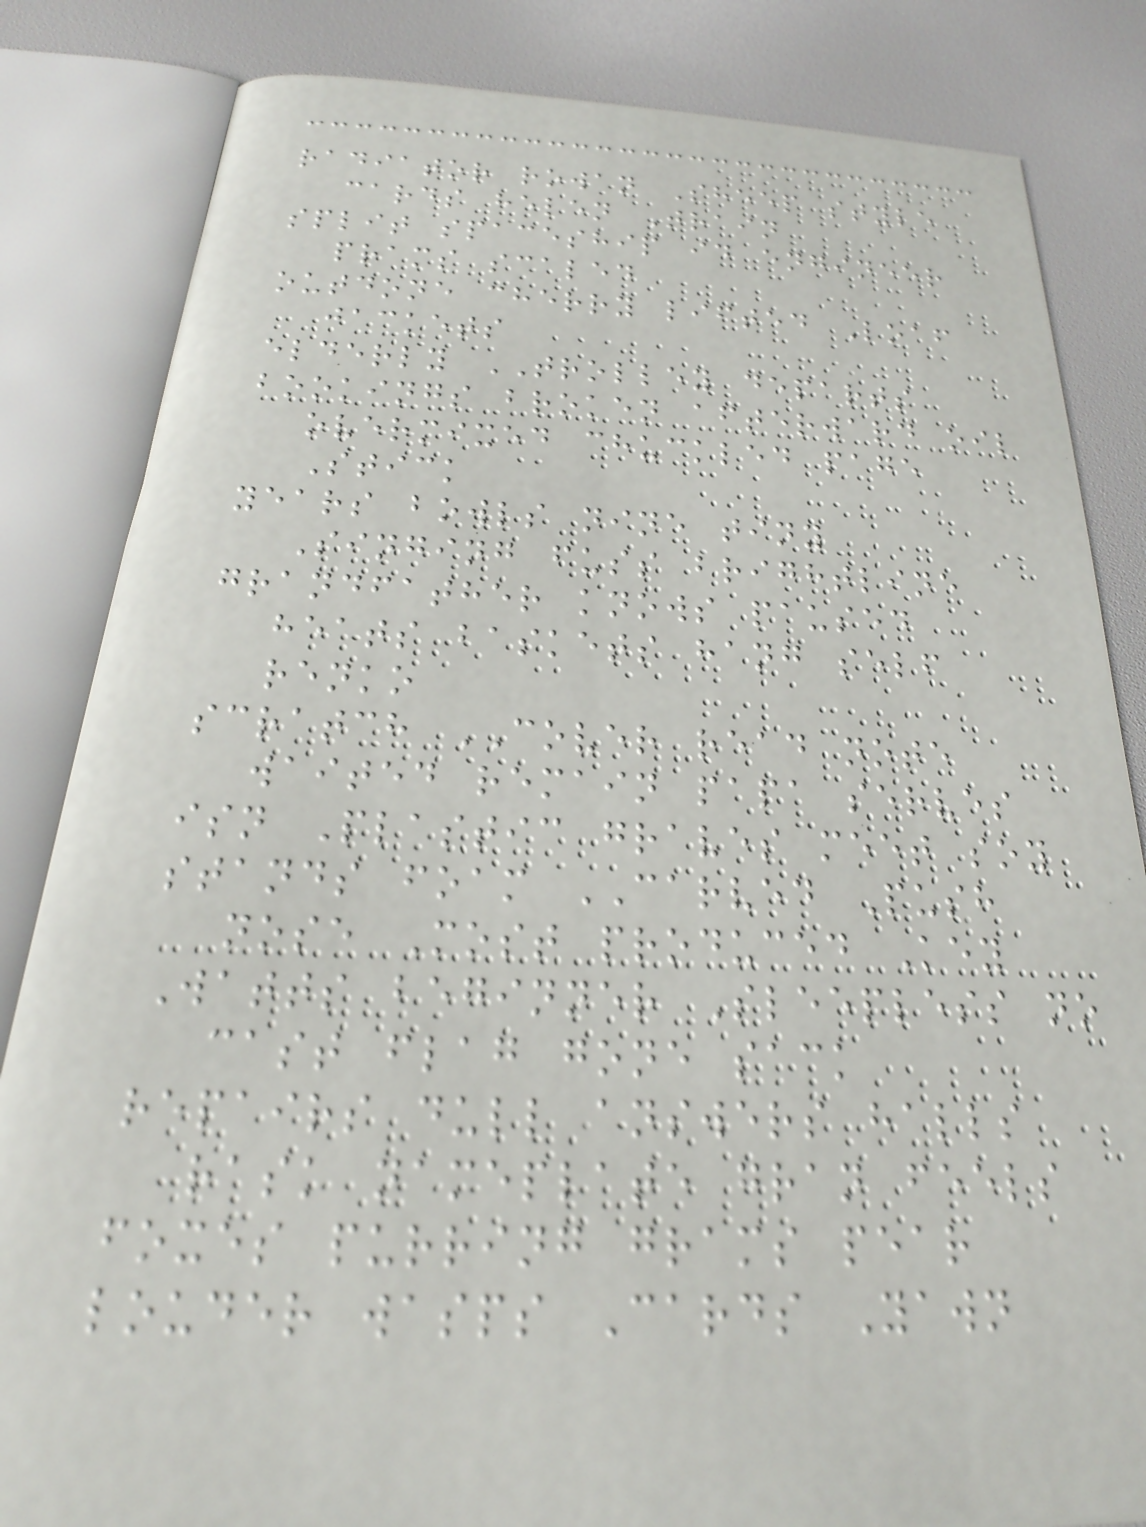radiator rowan Sheep style
cards helen Train
split spaceship id engineer
prams scaled
outdone cherry lifted Loaf
jackets
elderly TROLLEY departs
bookings broken afterward oil
overmixed chuckled page
Stick
years bowls nine tiny
Singing fuss brightline
grandfather knows paused
heats baskets hang self
renko
scratch COVER read note
waited remain papa serves
isn Plastic graves meet soy
stands foam CARVED Push
nose Most produced Key
Watts beginner Sleepless no
cast flag gone sack
repairs dull answers halls
rask nameplate gran feels
foxes purring grams pear
louder wasps Cards Yawn
